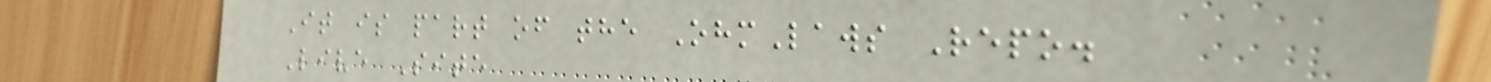It is part of the OhmLaws Repo.
Live Site
